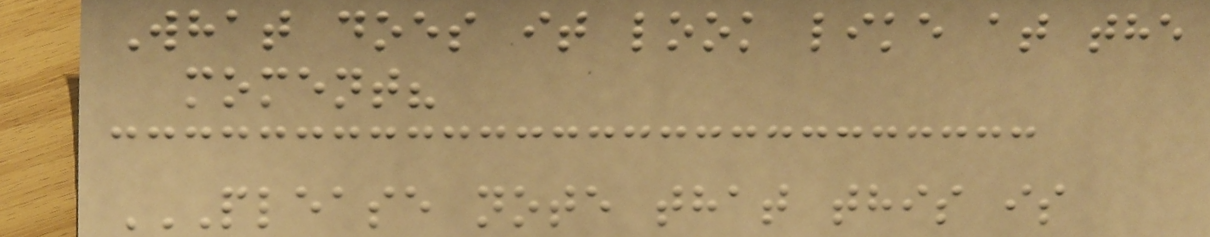What does it look like at the
moment?
PLEASE NOTE THAT THIS IS
